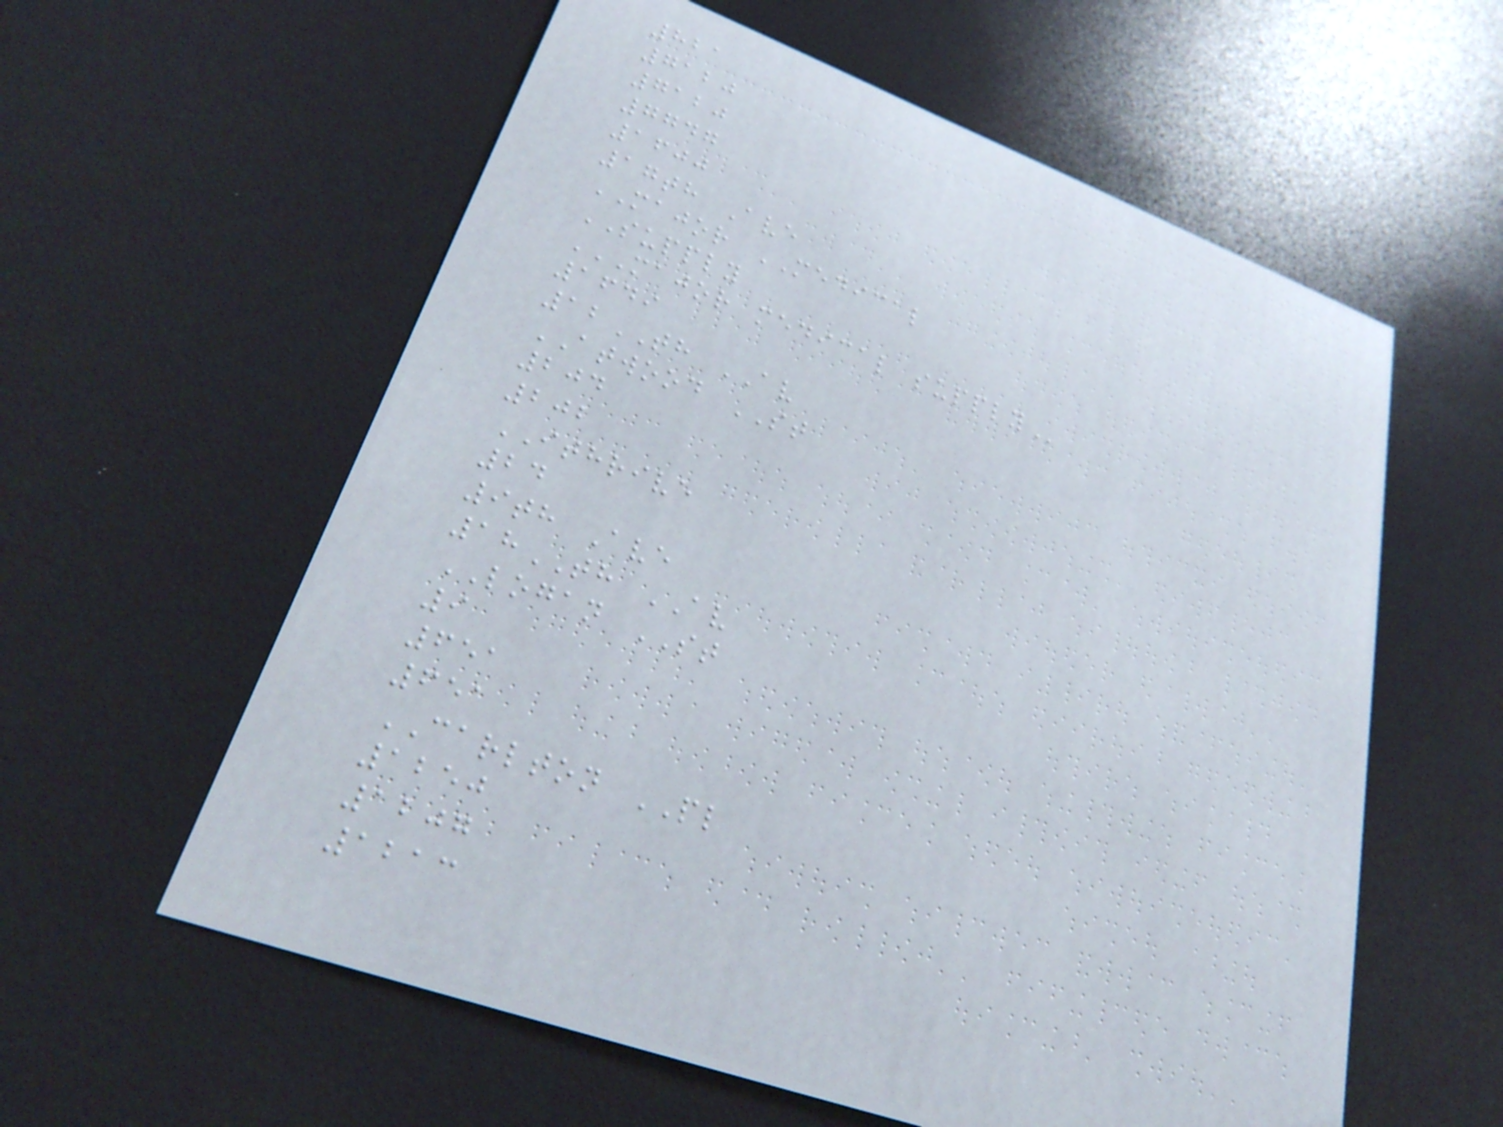821
7120
7120
7747
1600
17th Ave
MAJOR MEDICAL
SUPPLY
MAJOR MEDICAL SUPPLY
1649
12TH AV
ATWOOD ST
204
202
ITHRIVE
24
9th Ave
18TH AV
LOGAN ST
9
651
651
CARLTON PL
1250
1207
1213
